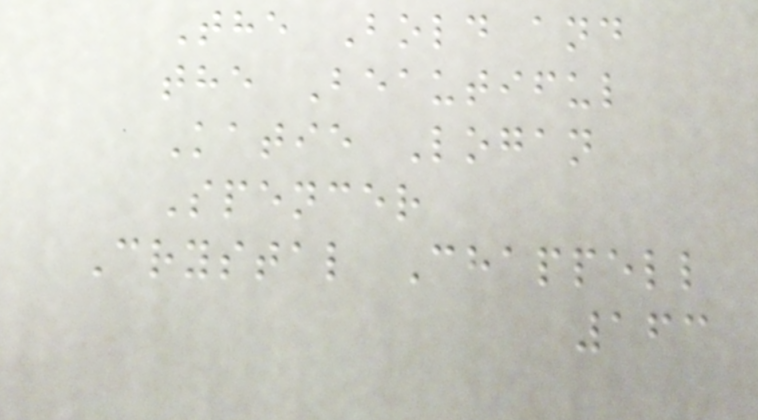The Bold and
the Beautiful
Katie Logan
Spencer
Crystal Chappell
163
